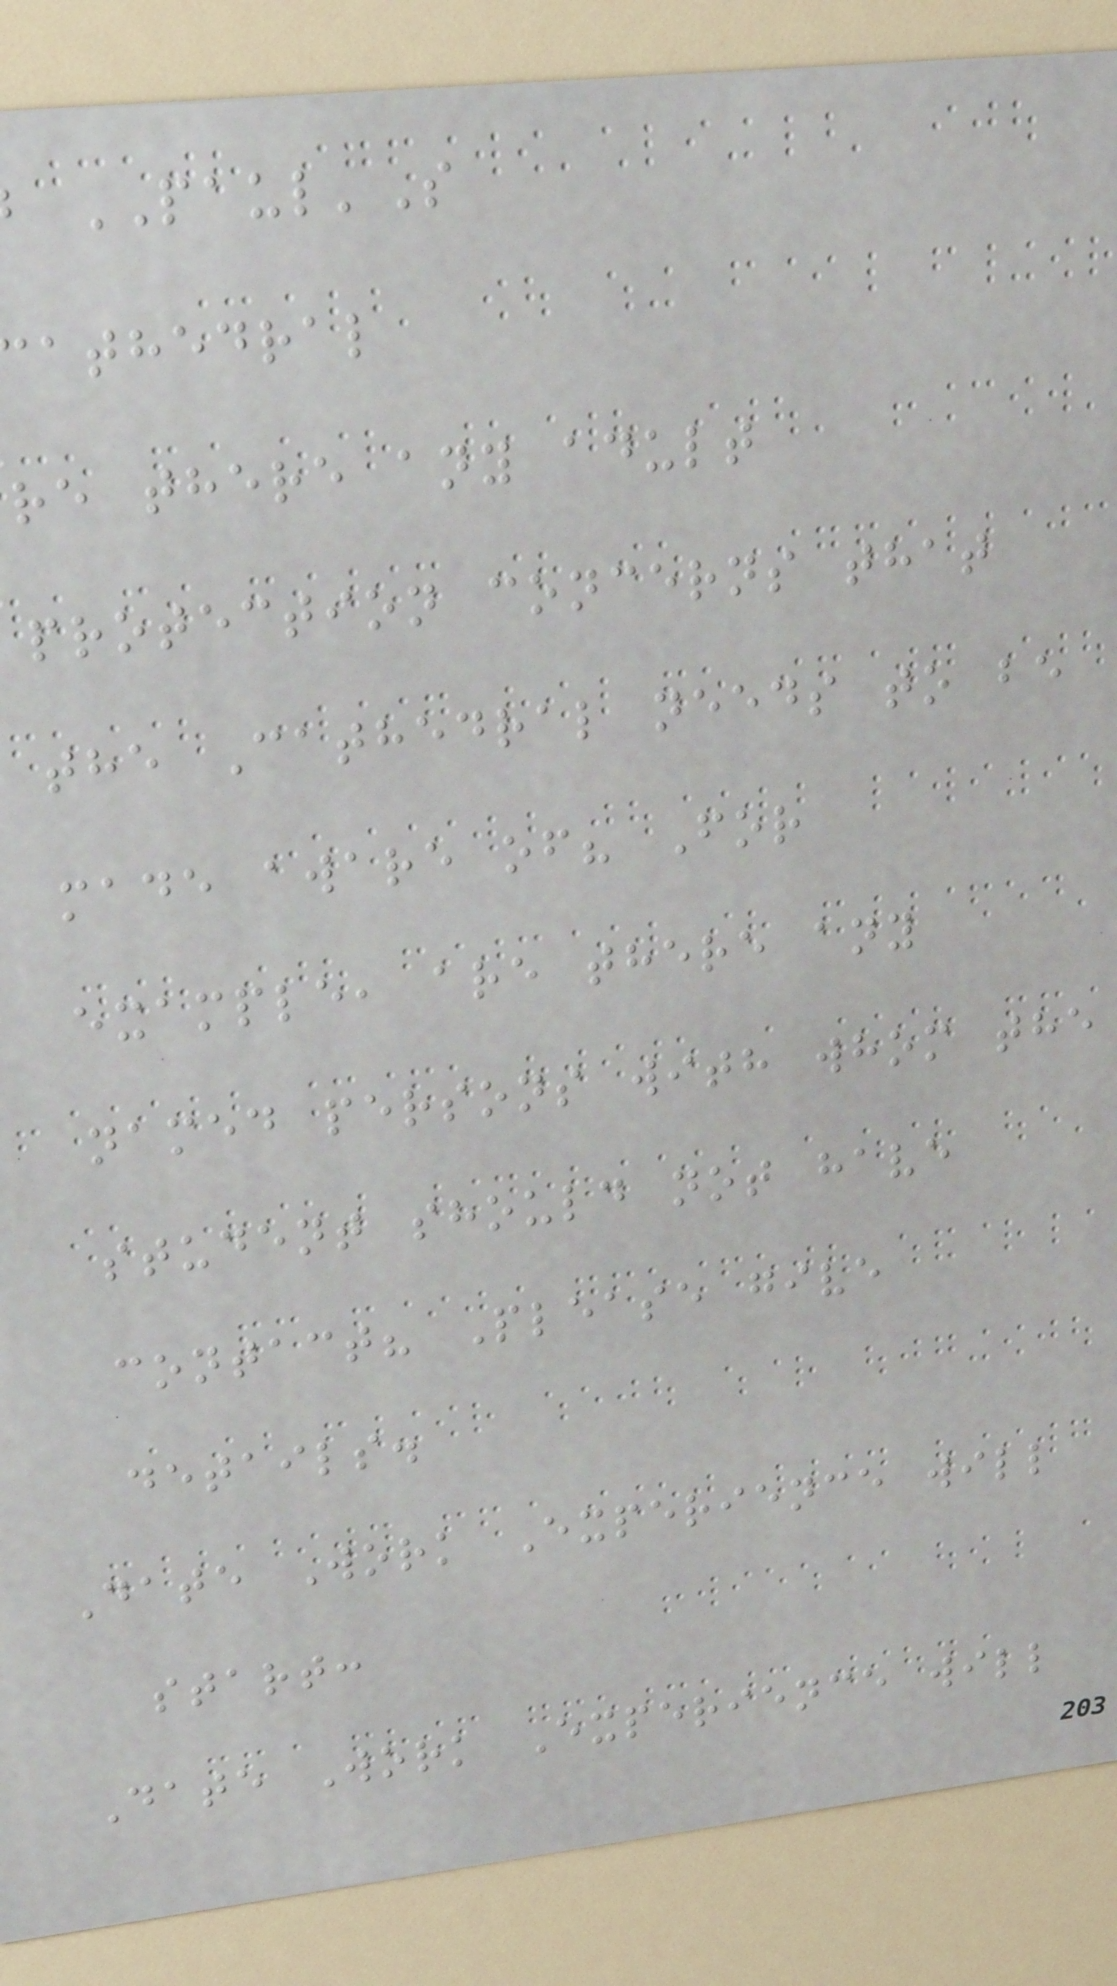PAUL'S
athedral
re there any adult
protection concerns that
the Cathedral needs to be
made aware of? For
example, are there any
named persons with whom the
student should not have
contact? Please give
details.
Date Work Experience will
start:
Date Work Experience will
